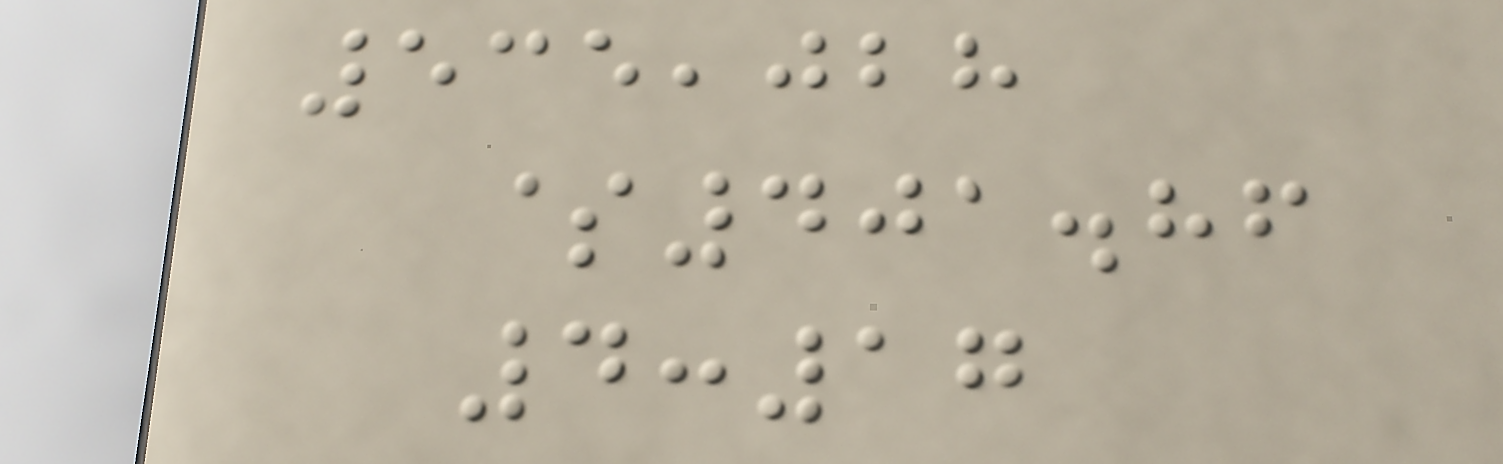535,028
$401.86
4:17
